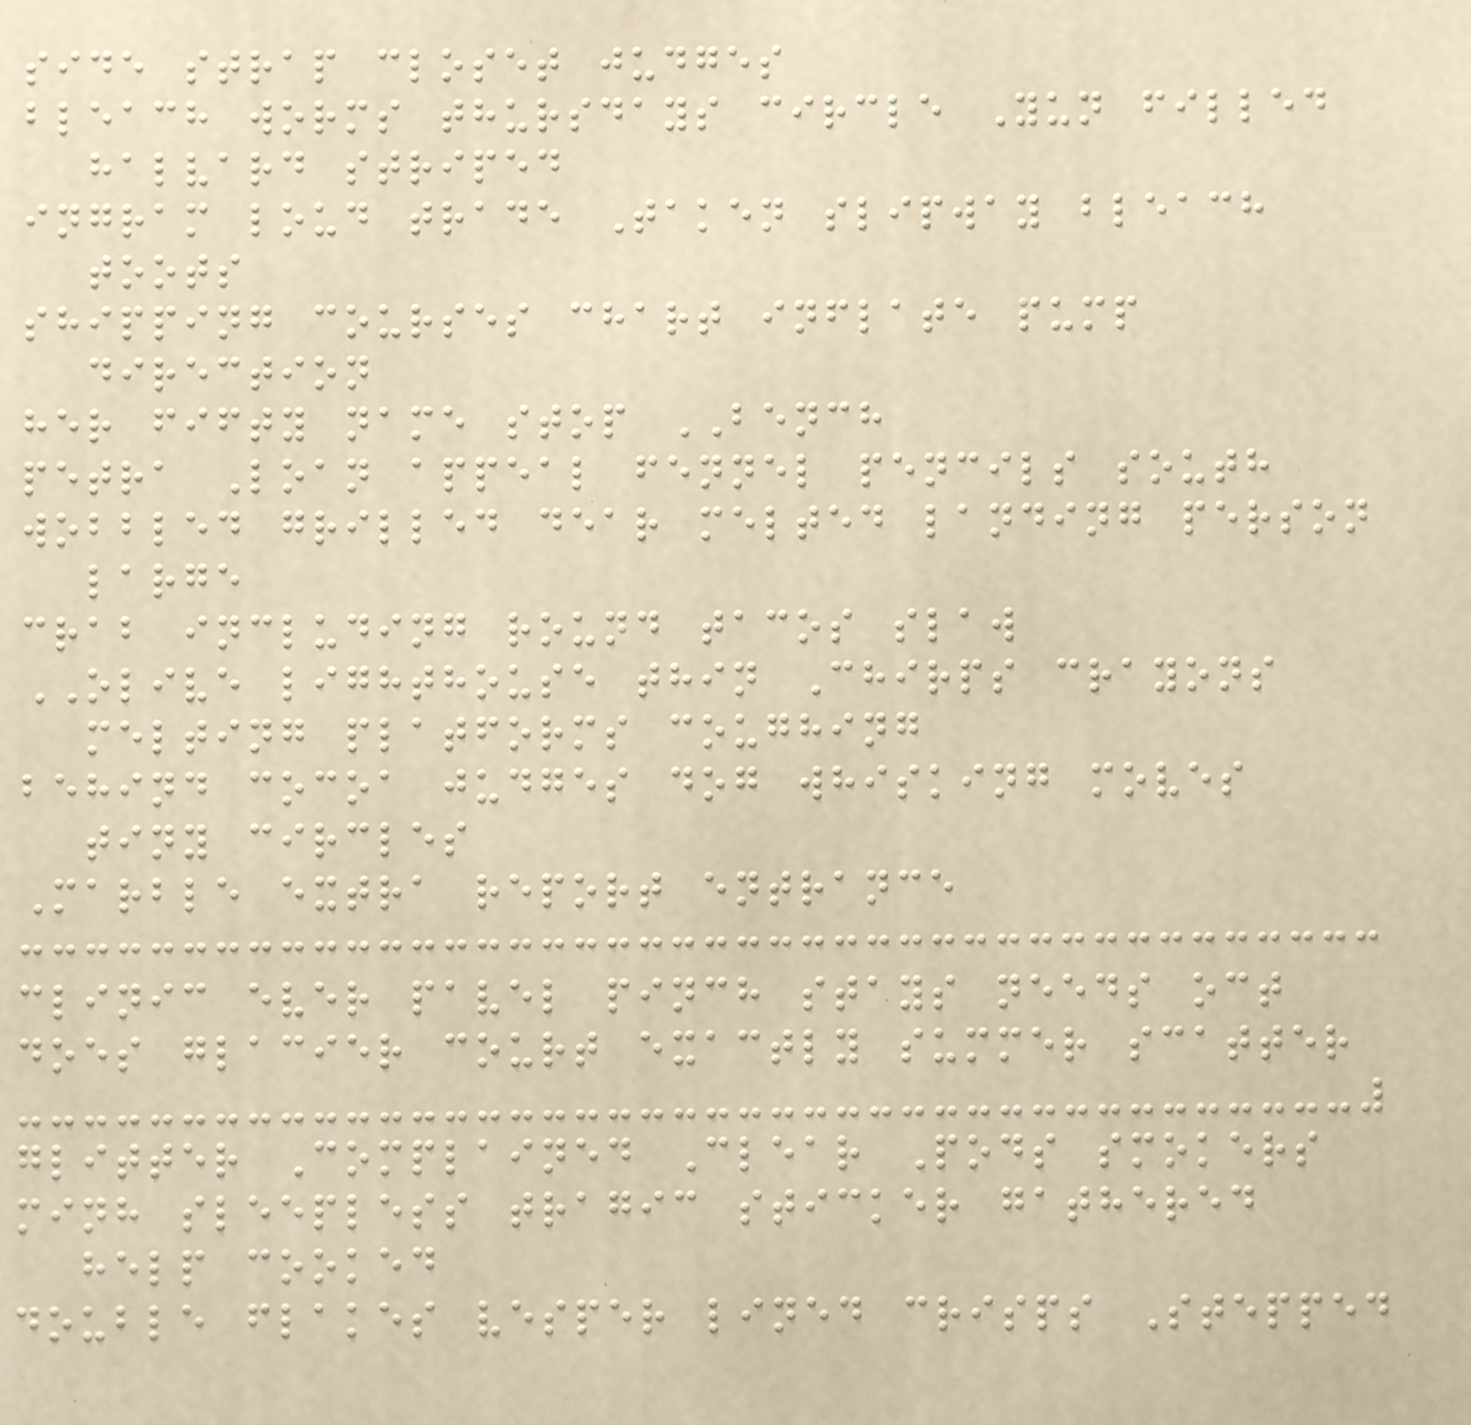side strap closet judges
bleach worms thursdays circle Yun filled
halvard striped
ingram loud trade Taken slipway bleach
toots
shipping courses chart inflate pump
direction
her fifty name stop BENCH
petra Loan appeal fennel pencils south
wobbled grilled dear melted landing person
large
crab including round tacos slaw
OLIVE lighthouse thin Chirps crayons
melting platforms coughing
behind cocoa judges dog whisking moves
tiny circles
Marble extra report entrance
clinic ever pavel pinch stays needs oct
does glacier court exactly summer scatter
glitter Complained Clear Pods smokers
minh sleepless tragic sticker gathered
help cooked
double flakes vesper lined crisps Stepped
